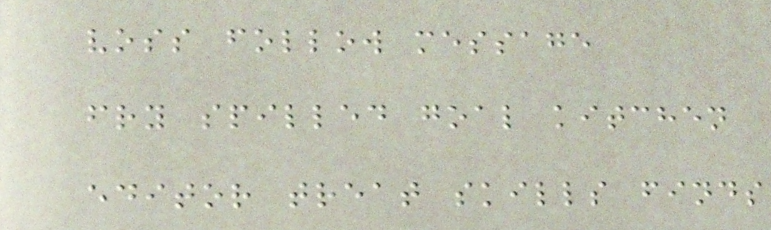voss follow message
fry spilled goal kitchen
editor treat skills finds
